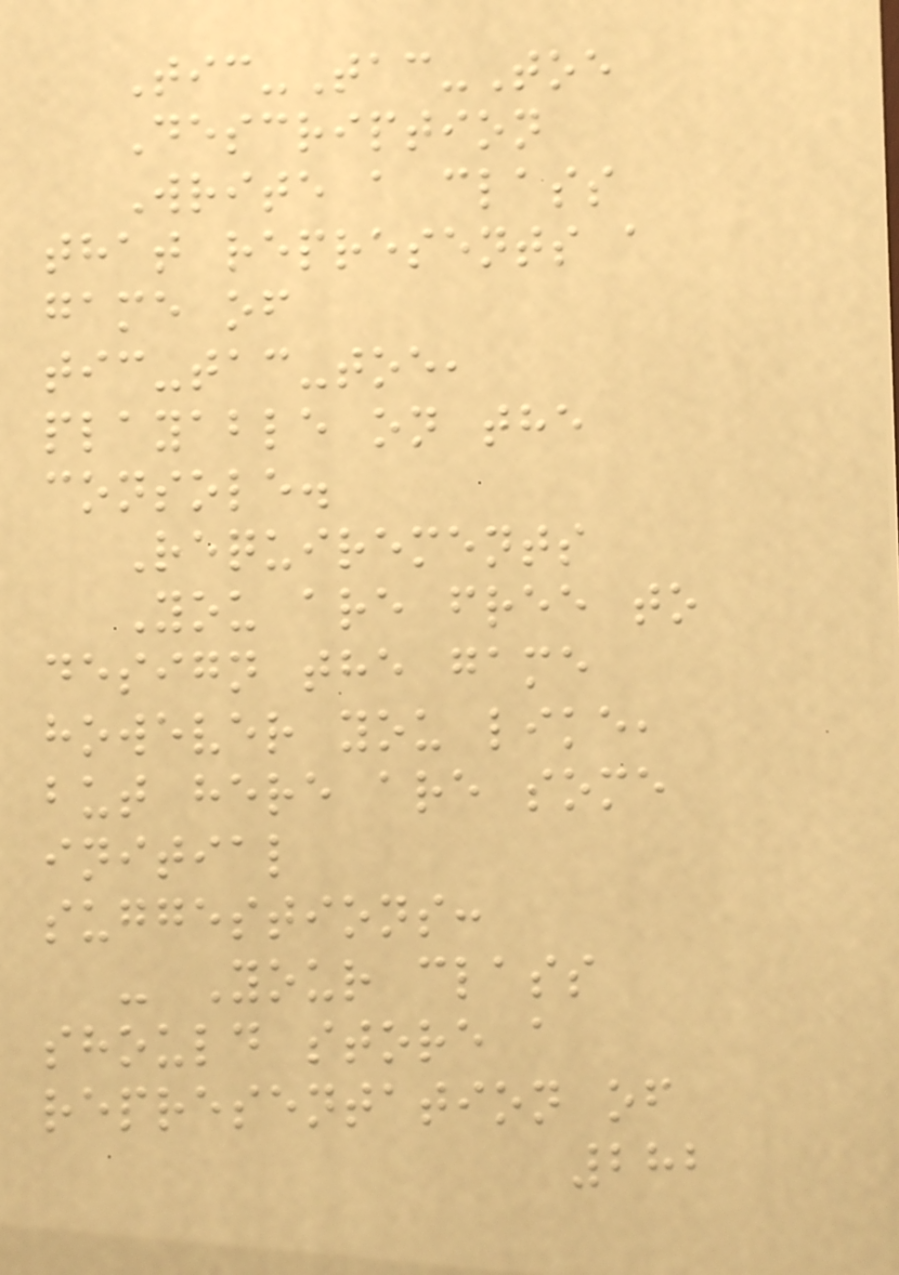Tic-Tac-Toe
Description
Write a class
that represents a
game of
tic-tac-toe,
playable on the
console.
Requirements
You are free to
design the game
however you like,
but here are some
initial
suggestions:
- Your class
should store a
representation of
282
